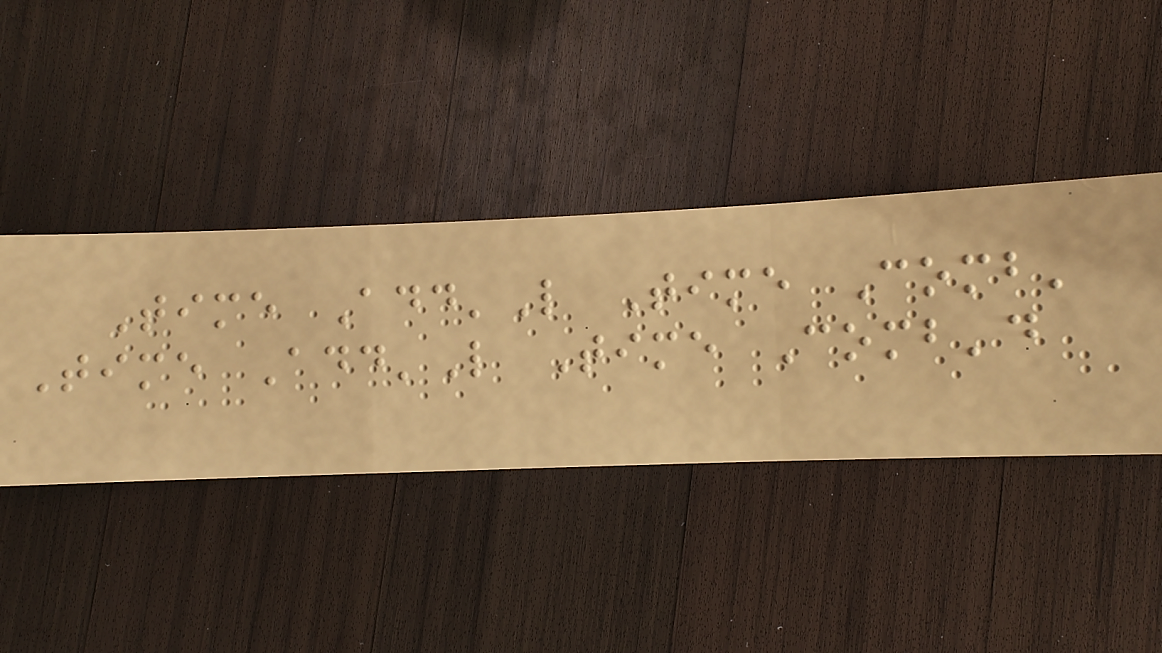Time Add'L Time Comb'
Time Add'L Time Comb'd
